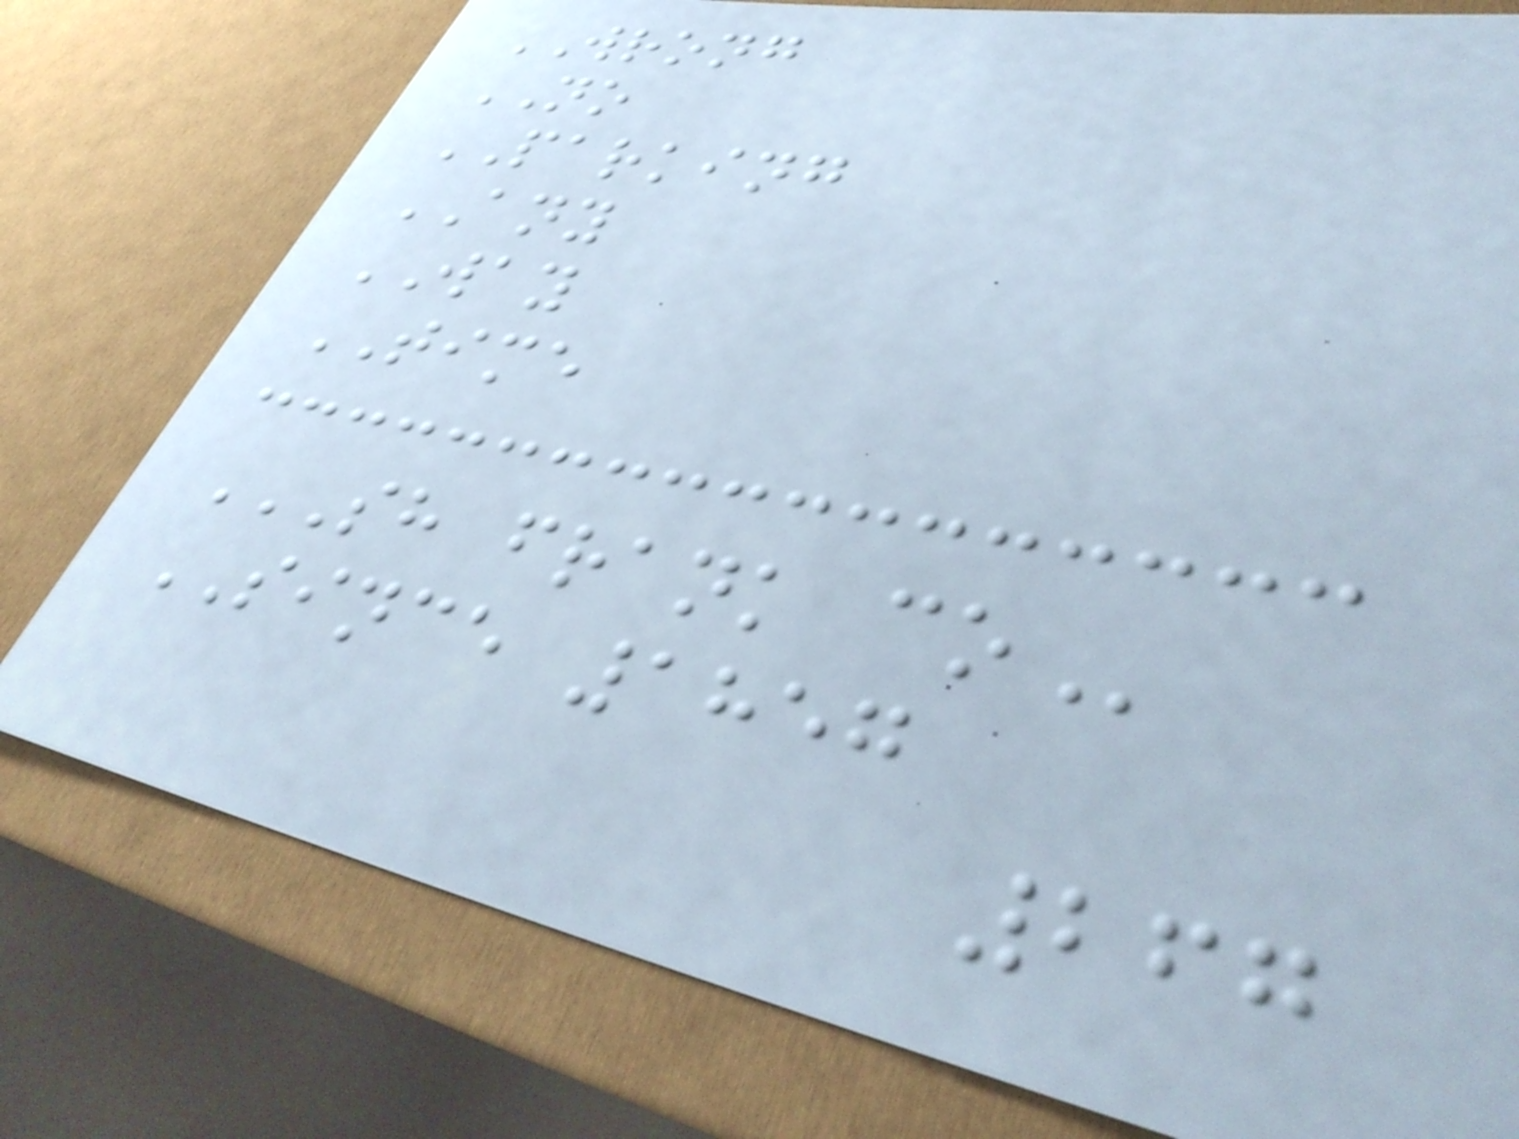WRONG
NO
PARKING
ANY
WAY
TIME
SH FRANK CO
SINCE 1857
267
